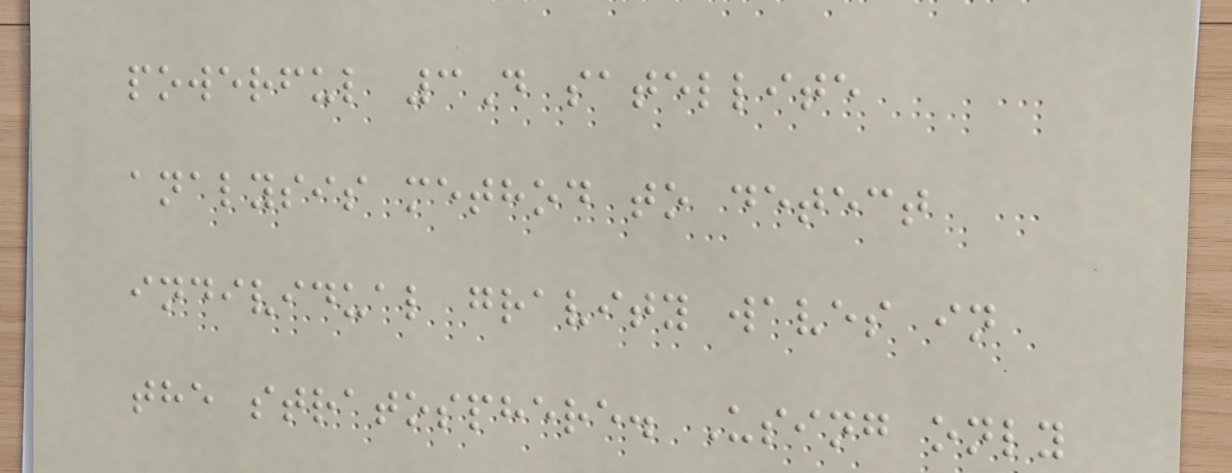powerful 3D satellite
analysis method to detect
individual gravity waves in
the stratosphere. Using only
